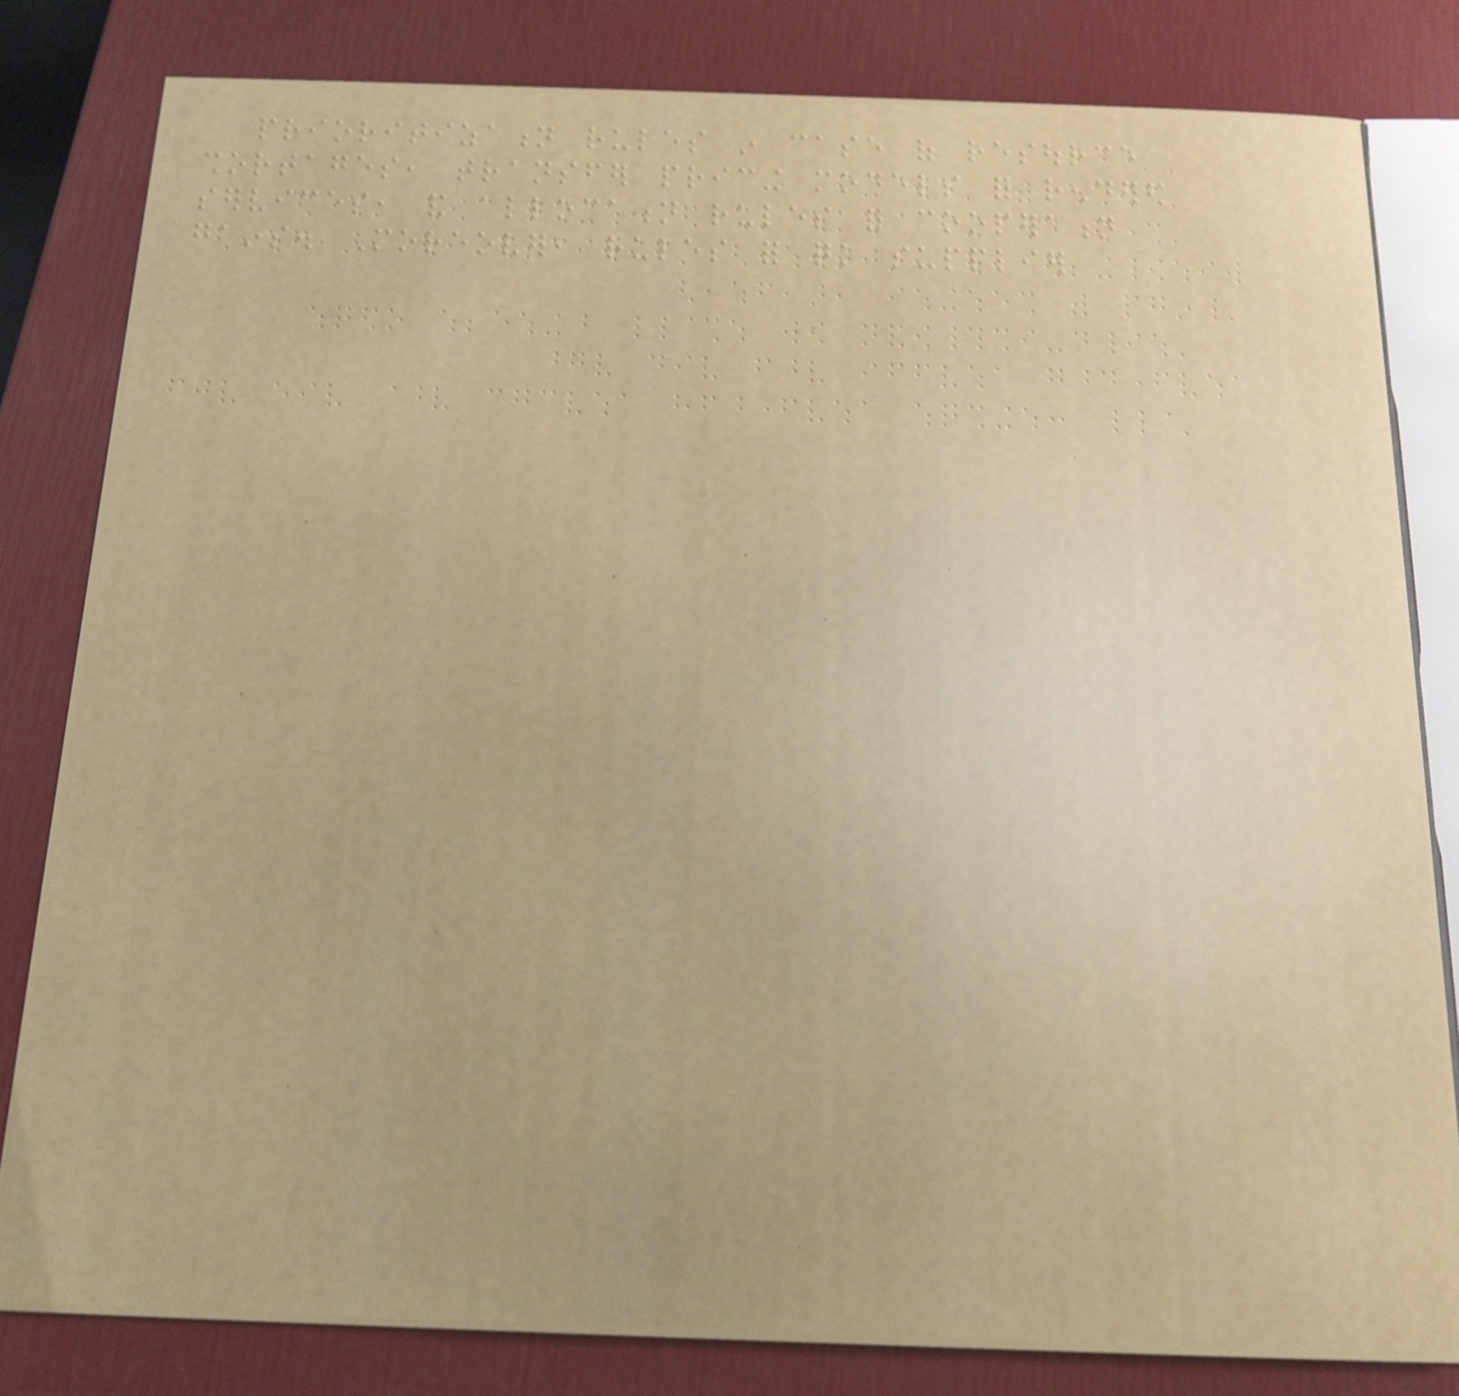prioritization rules in case of resource
shortages, transfer pricing models for rendered
services, and allocation rules for cooperation
gains. Moreover, rules for quick supplier
